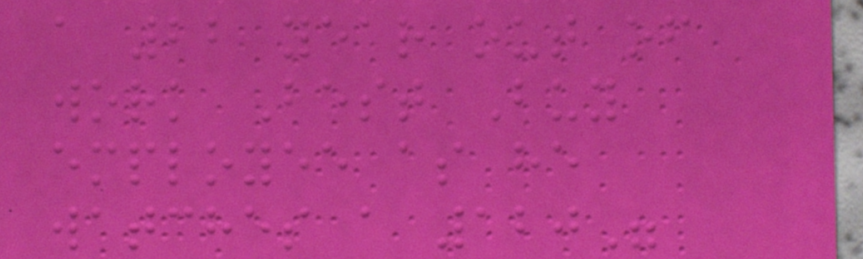a 22 year out of
work Best Buy
employee as he
watches a 120"
